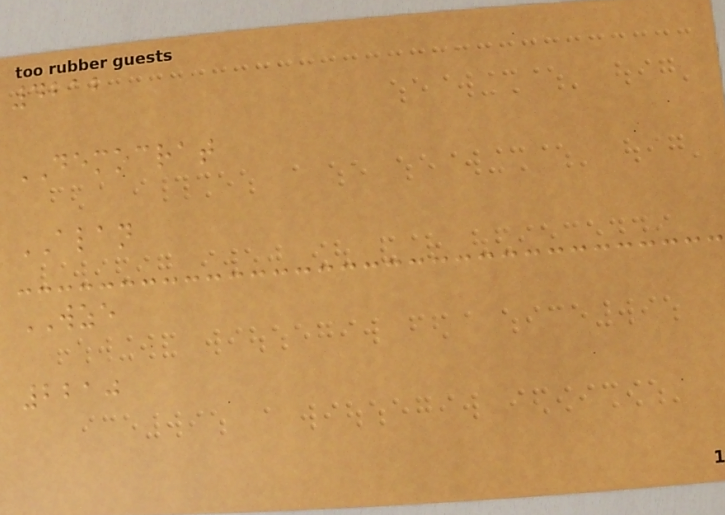4212
DEMOCRAT
ALAN
WZE
2210
